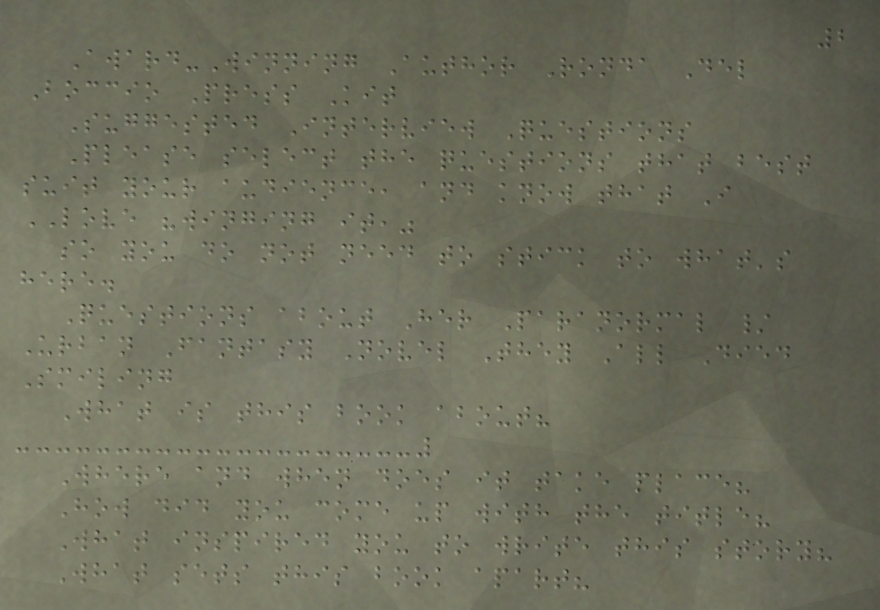2
Award-Winning Author Ronda Del
Boccio Press Kit
Suggested Interview Questions
Please select the questions that best
suit your audience, and know that I
LOVE "winging it,"
so you do not need to stick to what's
here.
Questions about Her Paranormal /
Urban Fantasy Novel They All Died
Smiling
What is this book about?
Where and when does it take place?
How did you come up with the title?
What inspired you to write this story?
What sets this book apart?
